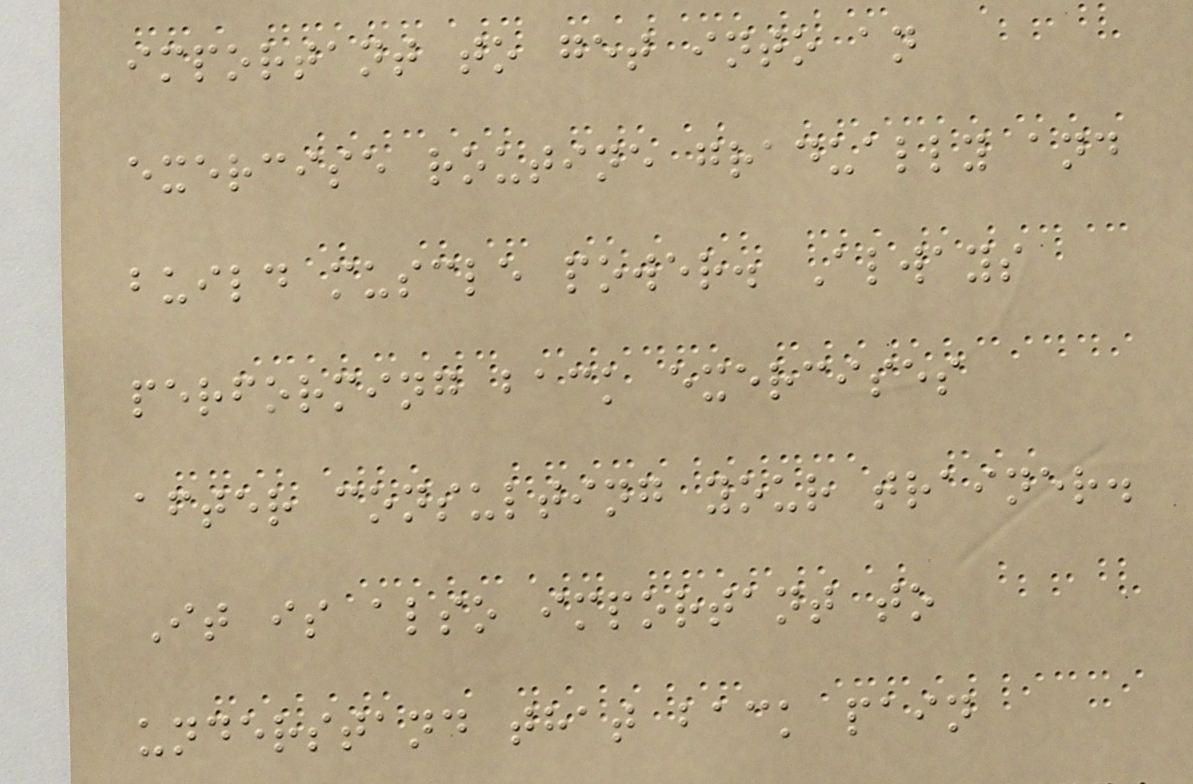important to get into an
exercise routine gradually and
build muscle power. Always
performing back exercises
after consulting your trainer.
It is also important to
understand that back pain
